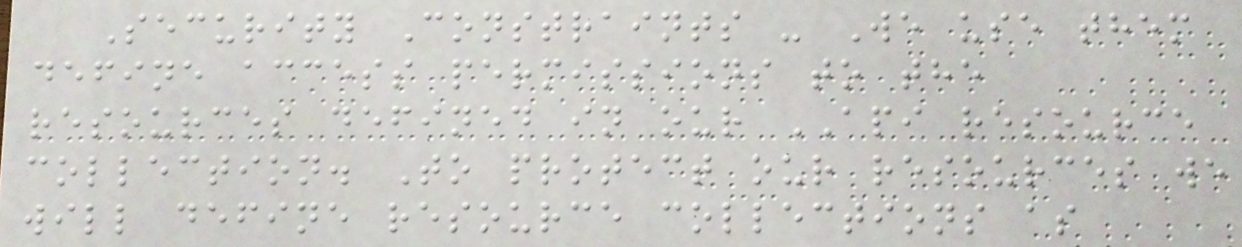Security Constraints - We use them
define access permissions to the
resources defined in our API resource
collection. To protect our resources we
will define resource collections as
